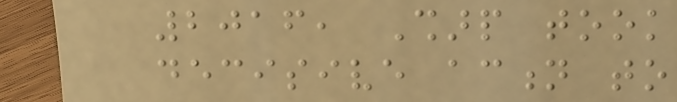2016, Sharp took
decisive action to
